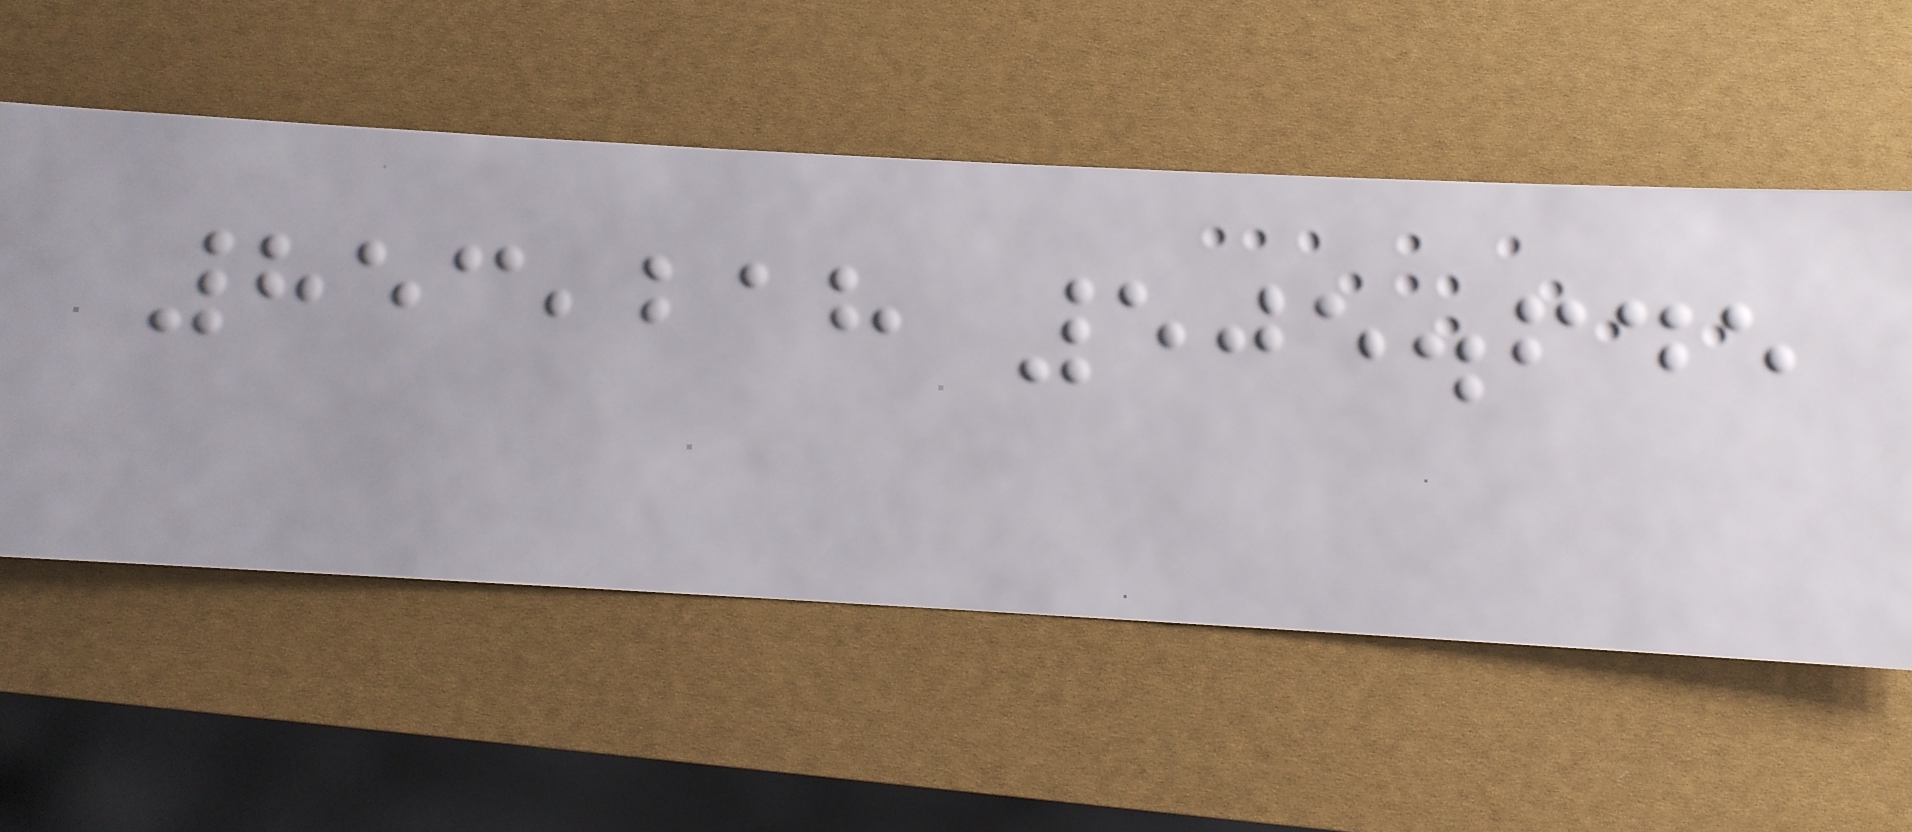853,218 505.645
